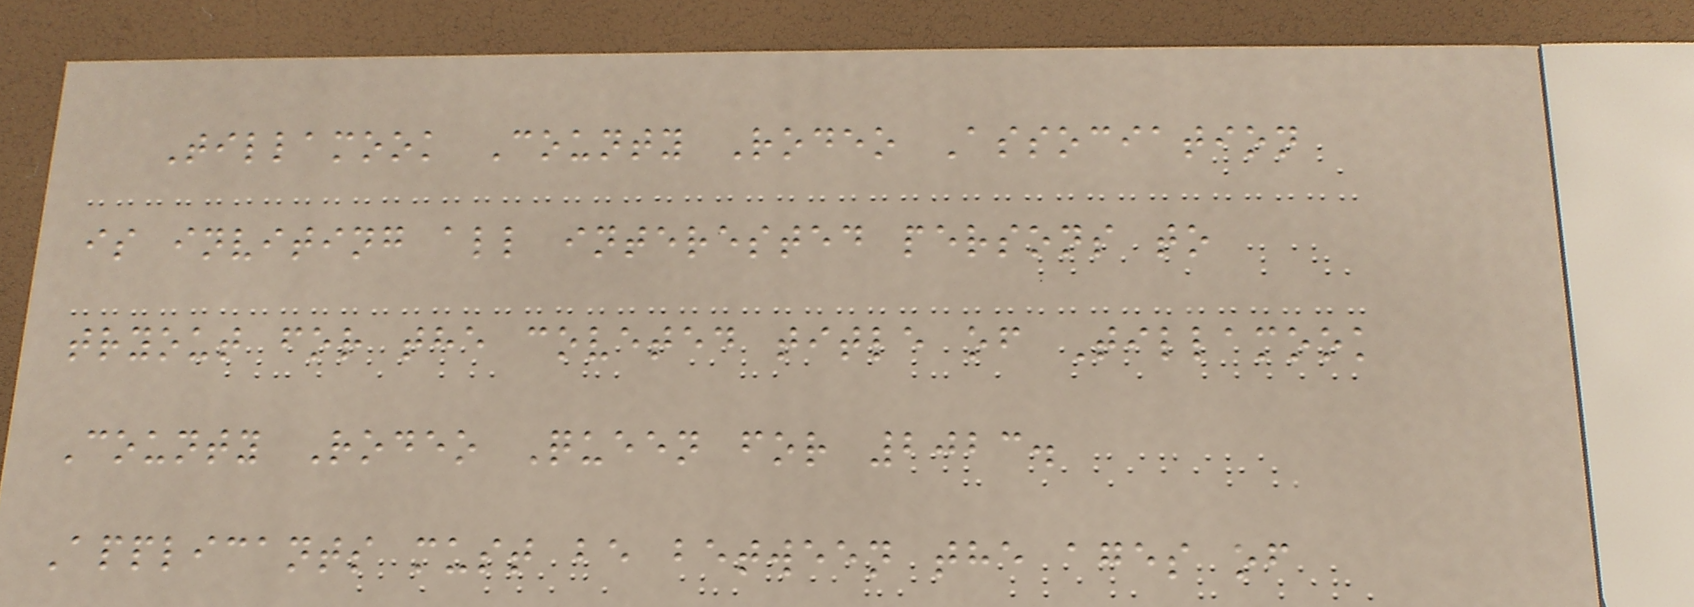Tillamook County Rodeo Association
is inviting all interested persons to
tryout for the coveted title of Tillamook
County Rodeo Queen for 2023.
Applicants must be between the ages of
